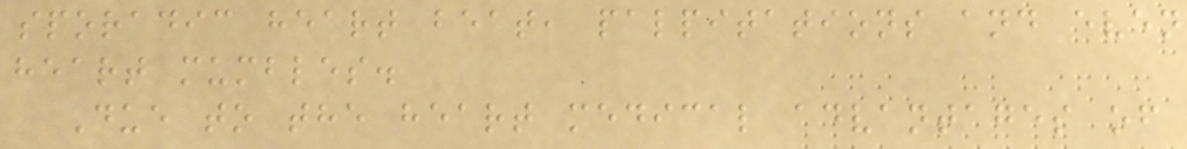sporadic heart beat, palpitations and even
heart mumbles.
Due to the heart medical advantages of
